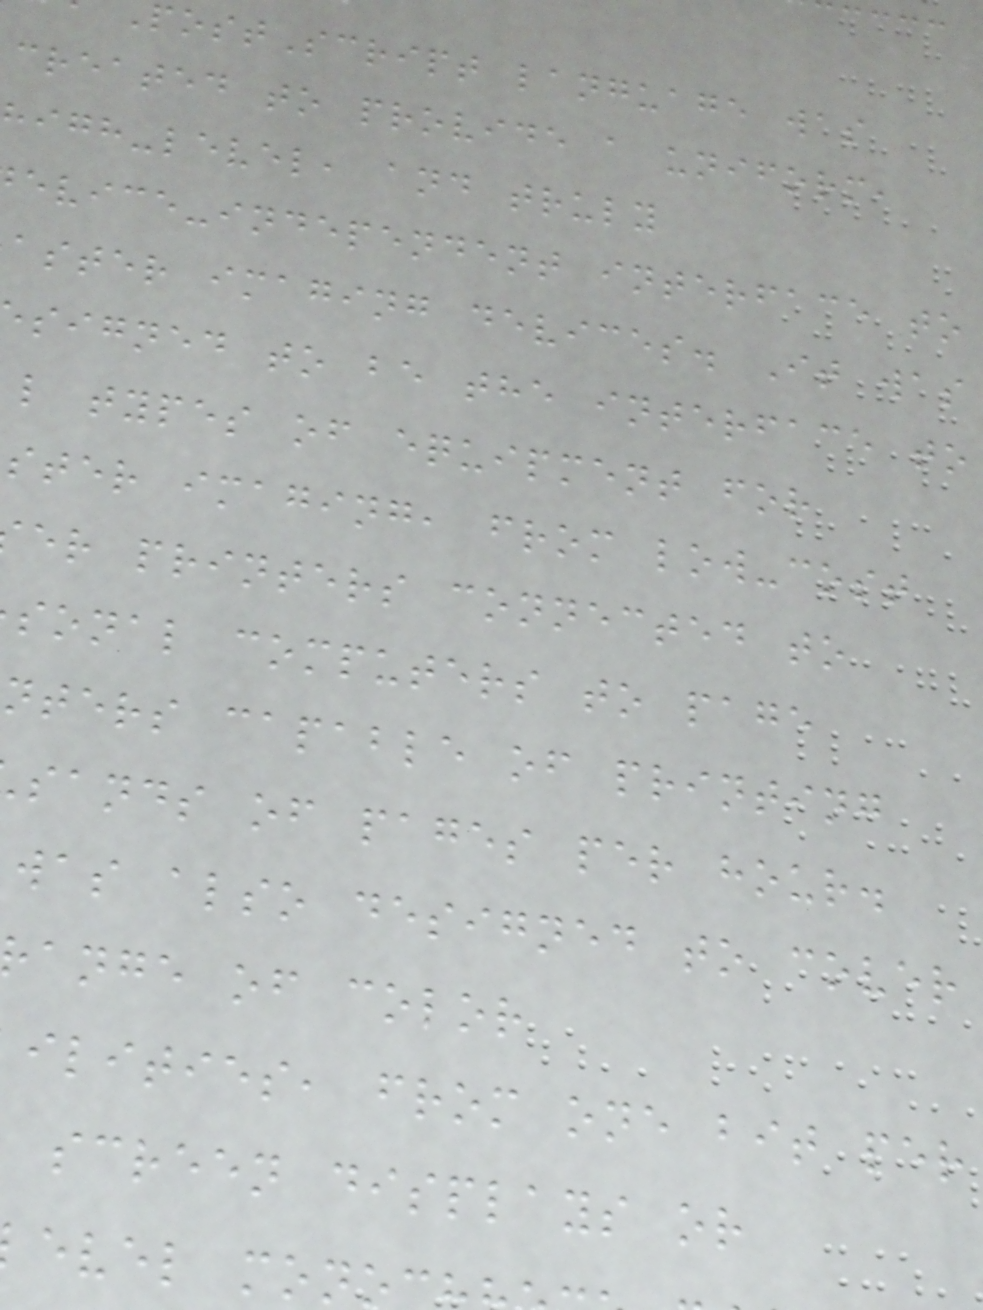ostScript language was
created to provide a uniform,
igh-level, and truly
evice-independent interface to
aster imaging devices. It was
signed to be the interface to
l types of equipment for
ster imaging, from low-cost
er printers connected to
sonal computers to page
nters capable of printing
sands of pages per hour.
was also designed to cover
ange of color
ilities, from one bit per
screen displays or
evel mon
